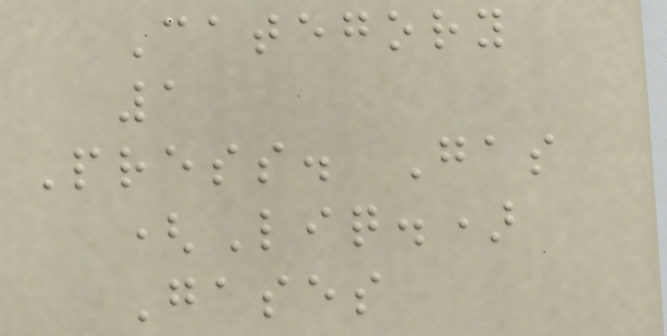Category
1
Press. Gas
(Liq.)
Gases
